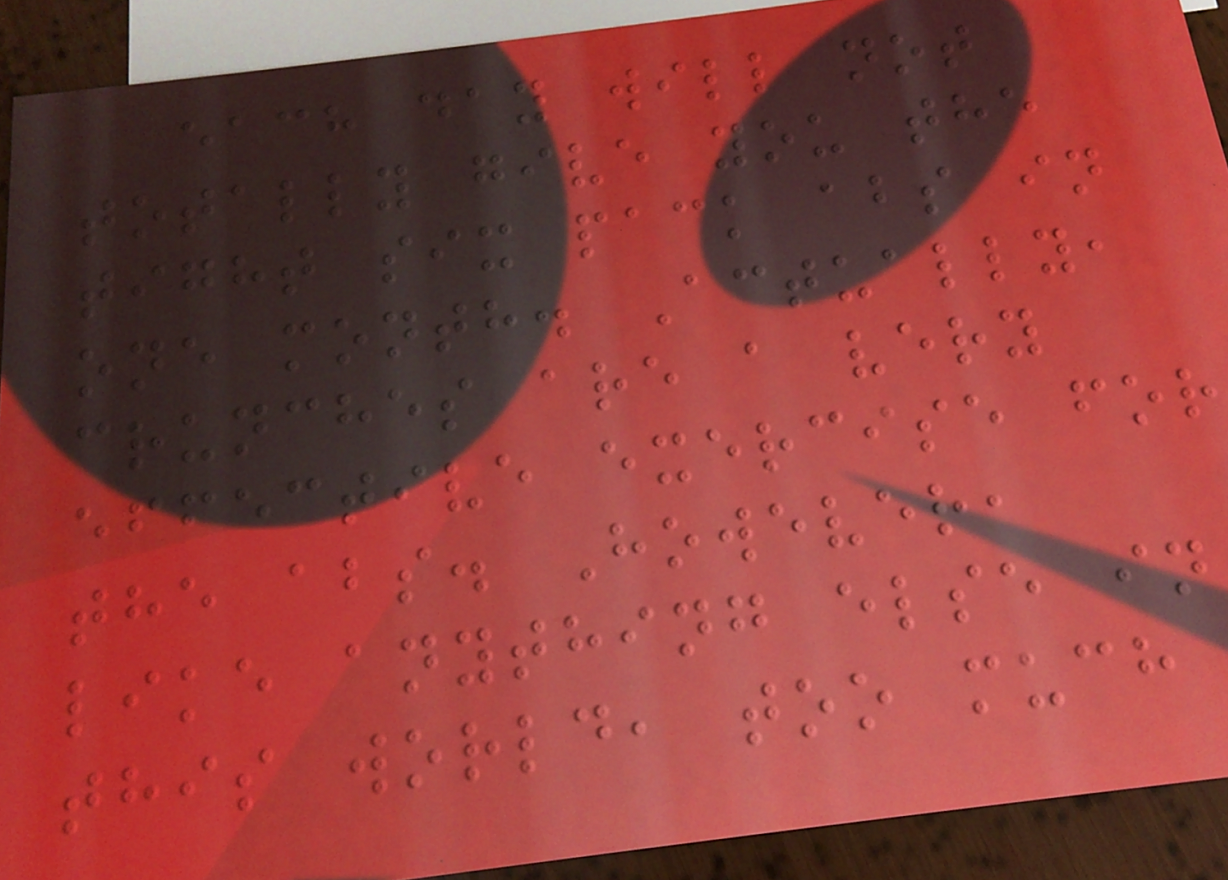each day will not
totally give you the
tight six pack abs in
one month. Actually,
crunches are a very
effective exercise for
the abs. However,
like anything else in
this world, too much
